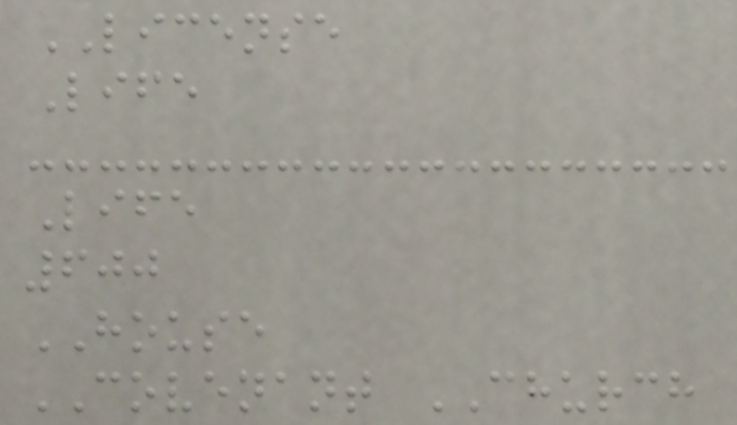LICENSE
Life
Life
600
HOUSE
COVENANT CHURCH
